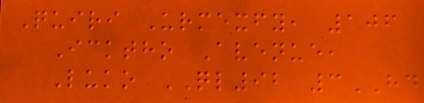Quiri Urmexfy, 106
Icktho Avenue,
Luko QL92 3HD
